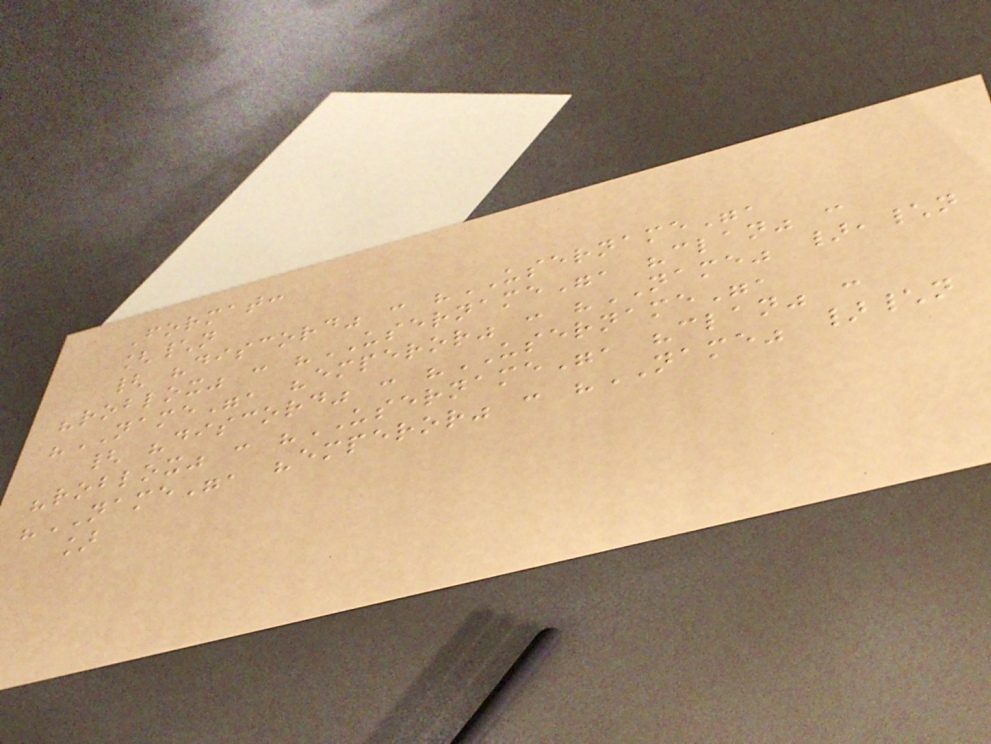Format:
[\n
{ "discord" : "USERNAME",
"roblox" : "USERNAME", "clan" :
"NAME", "emperor" : "NAME" },\n
{ "discord" : "USERNAME",
"roblox" : "USERNAME", "clan" :
"NAME", "emperor" : "NAME" }\n
]
